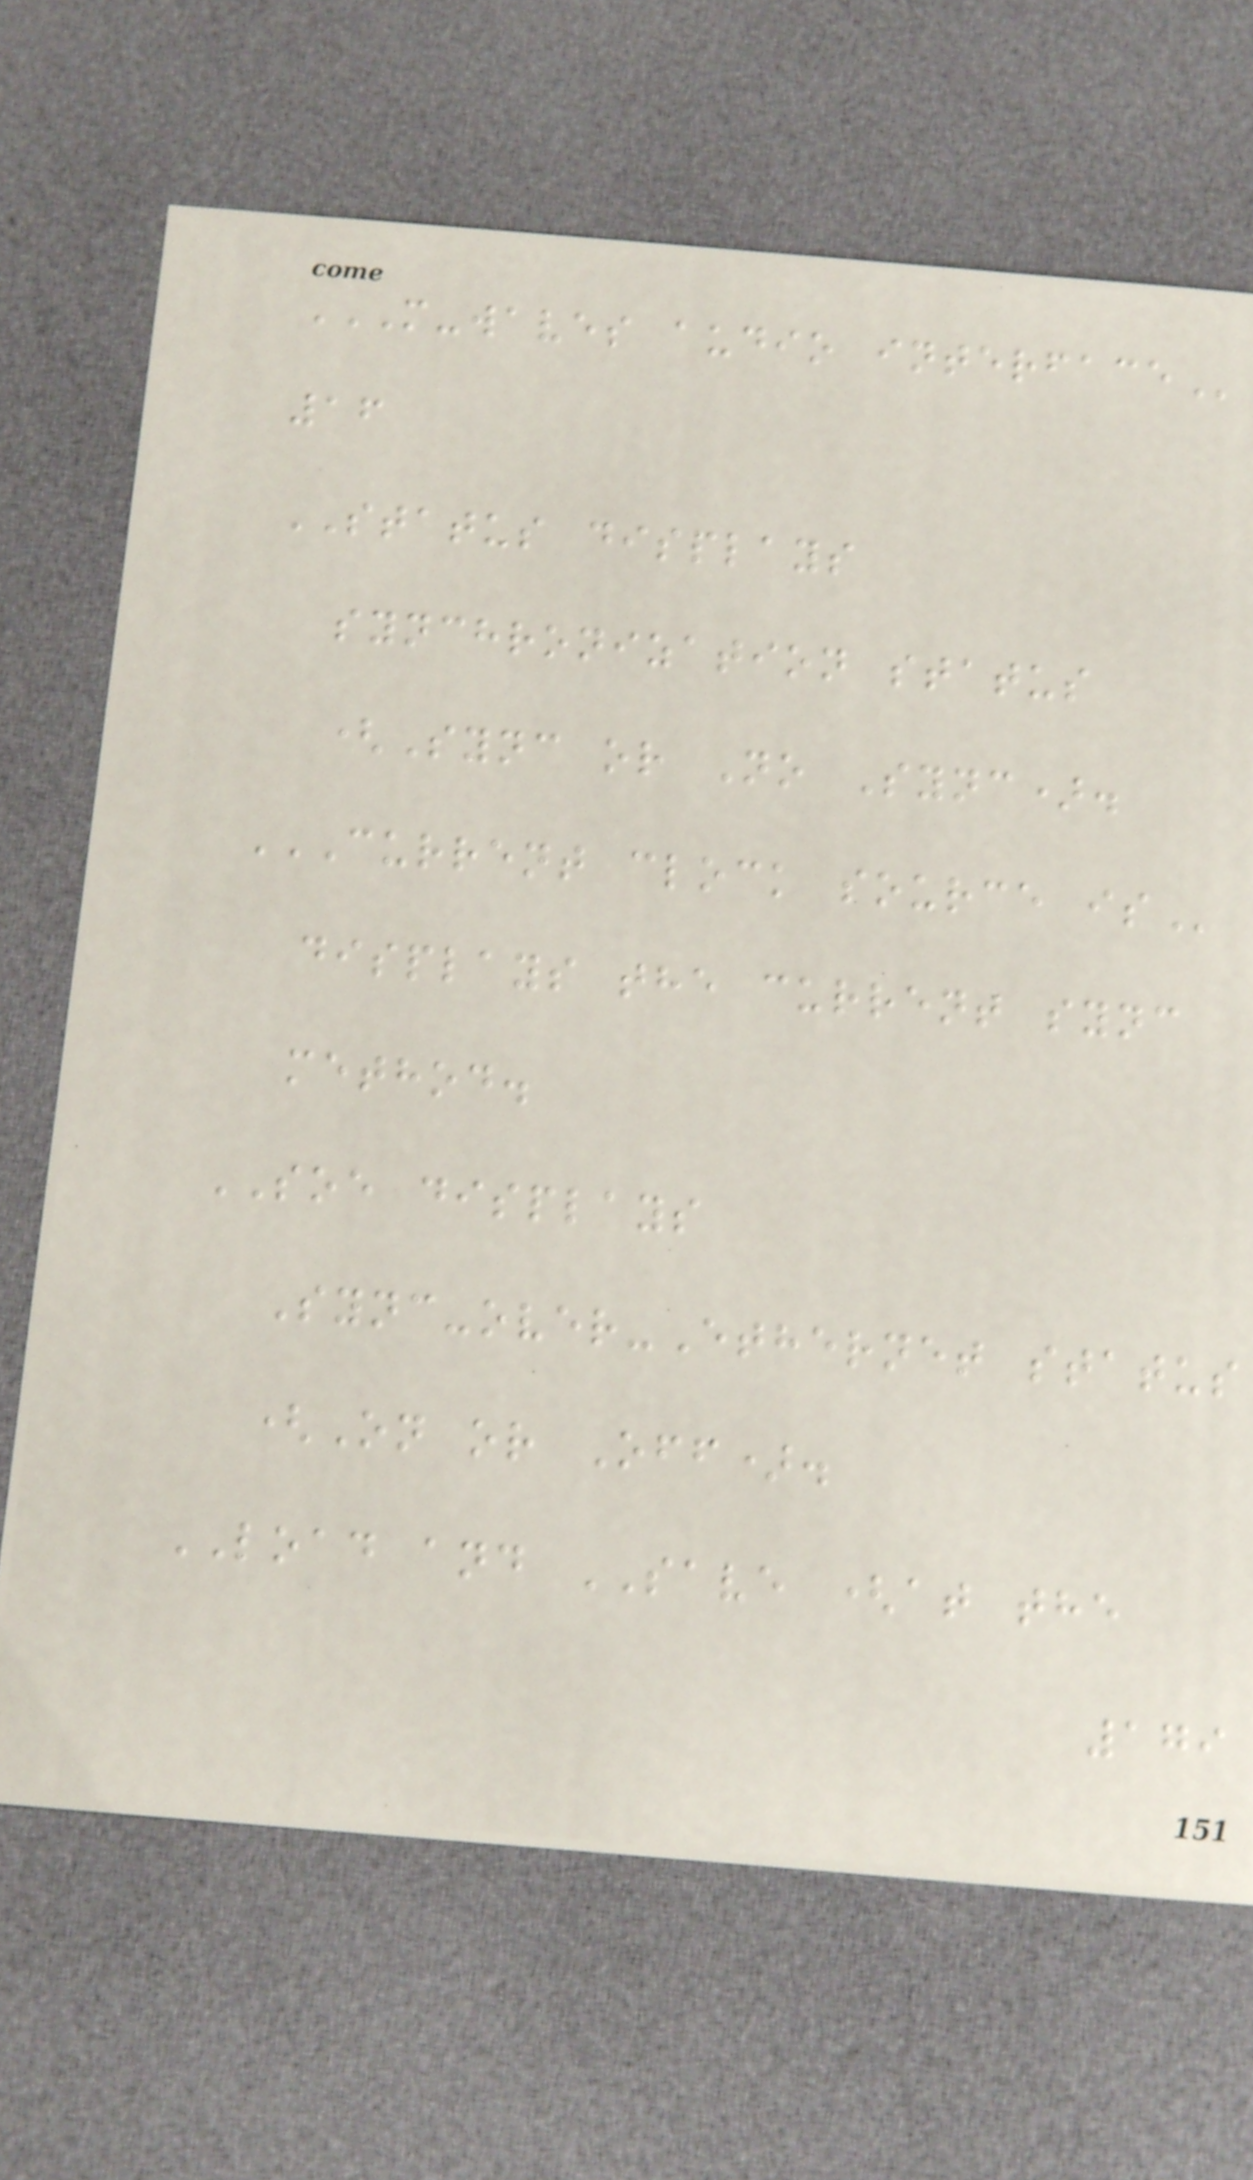M-WAVES AUDIO INTERFACE
16
STATUS displays
synchronization status
(Sync or No Sync).
CURRENT CLOCK SOURCE IS
displays the current sync
method.
SOE displays
Sync-over-Ethernet status
(On or Off).
LOAD and SAVE (at the
179
